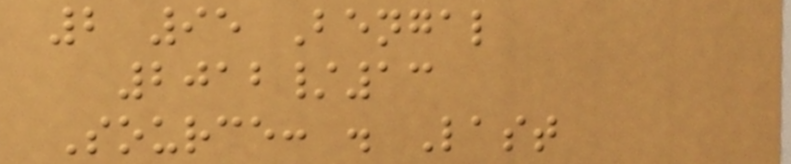2 95 Bengal
2012/13
Source: . Last
